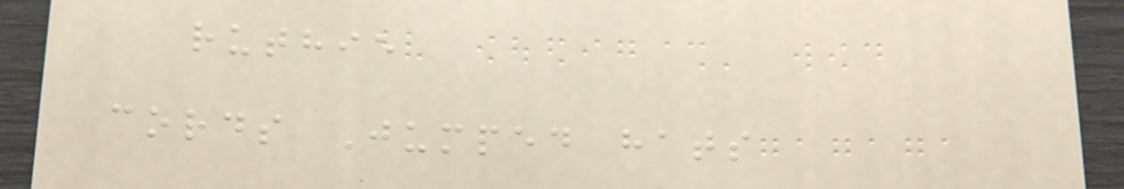ruthie
cords Jumped hats
